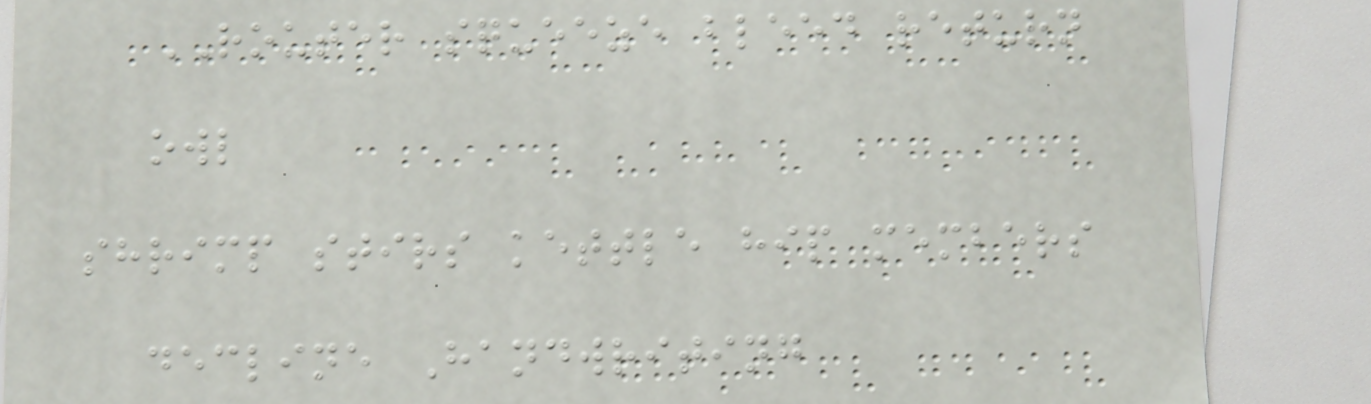ROUTER squeeze bleed return
owl
shrimp stirs kettle hip members
decline Handwriting
